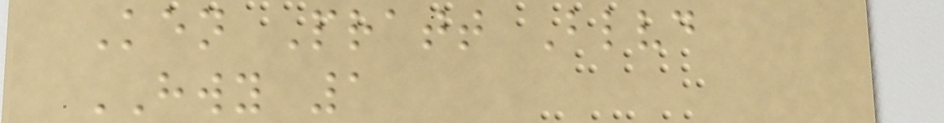Ken Pratt Blvd
HWY 1
